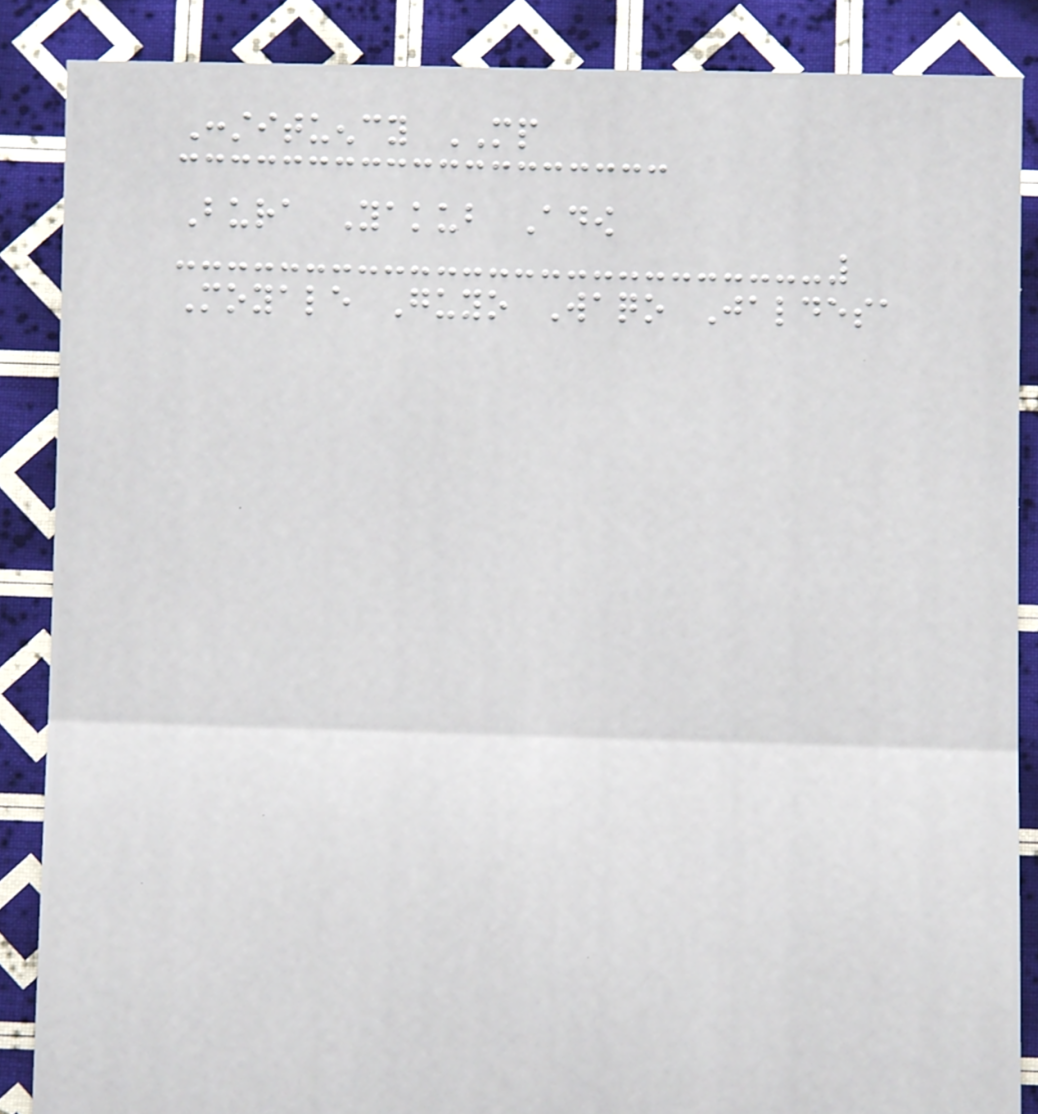Constituency MP
Bura Yakub Adow
Moyale Guyo Waqo Jaldesa
